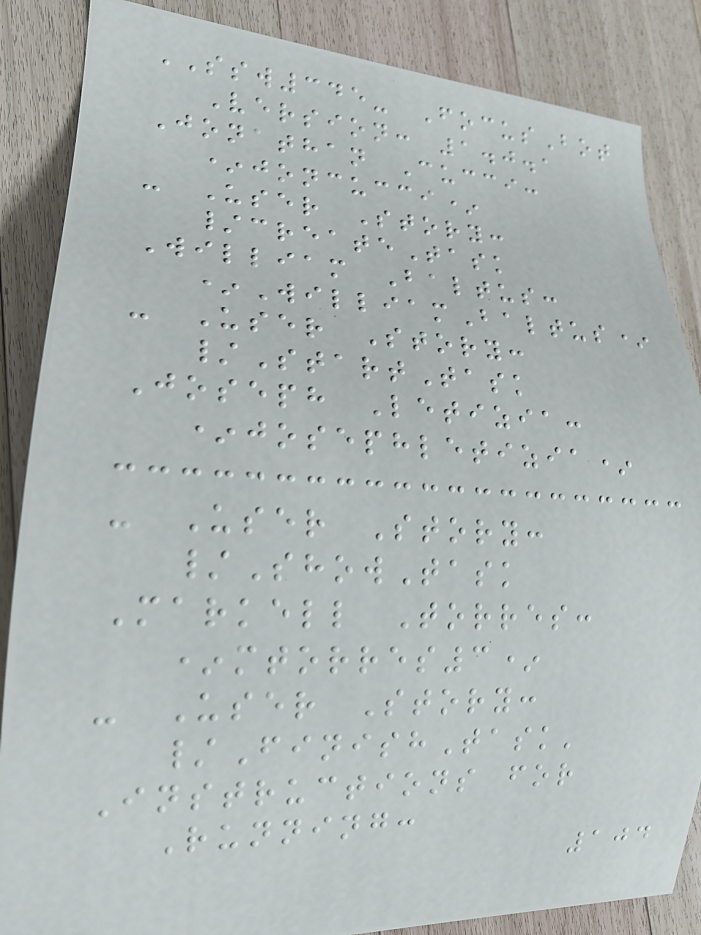SSW345- FocusBot
Version: 1.0.1
Jonathan Cucci:
*joncucci*
- User Story:
/createTask
William Baltus:
*WilliamBaltus*
- User Story:
/StartTask
Joseph Letizia:
*josephletizia*
- User Story:
/ShowTask
Markell Torres:
*mtorres3*
- User Story:
/FinishTask'
Instructions for
Running:
104
